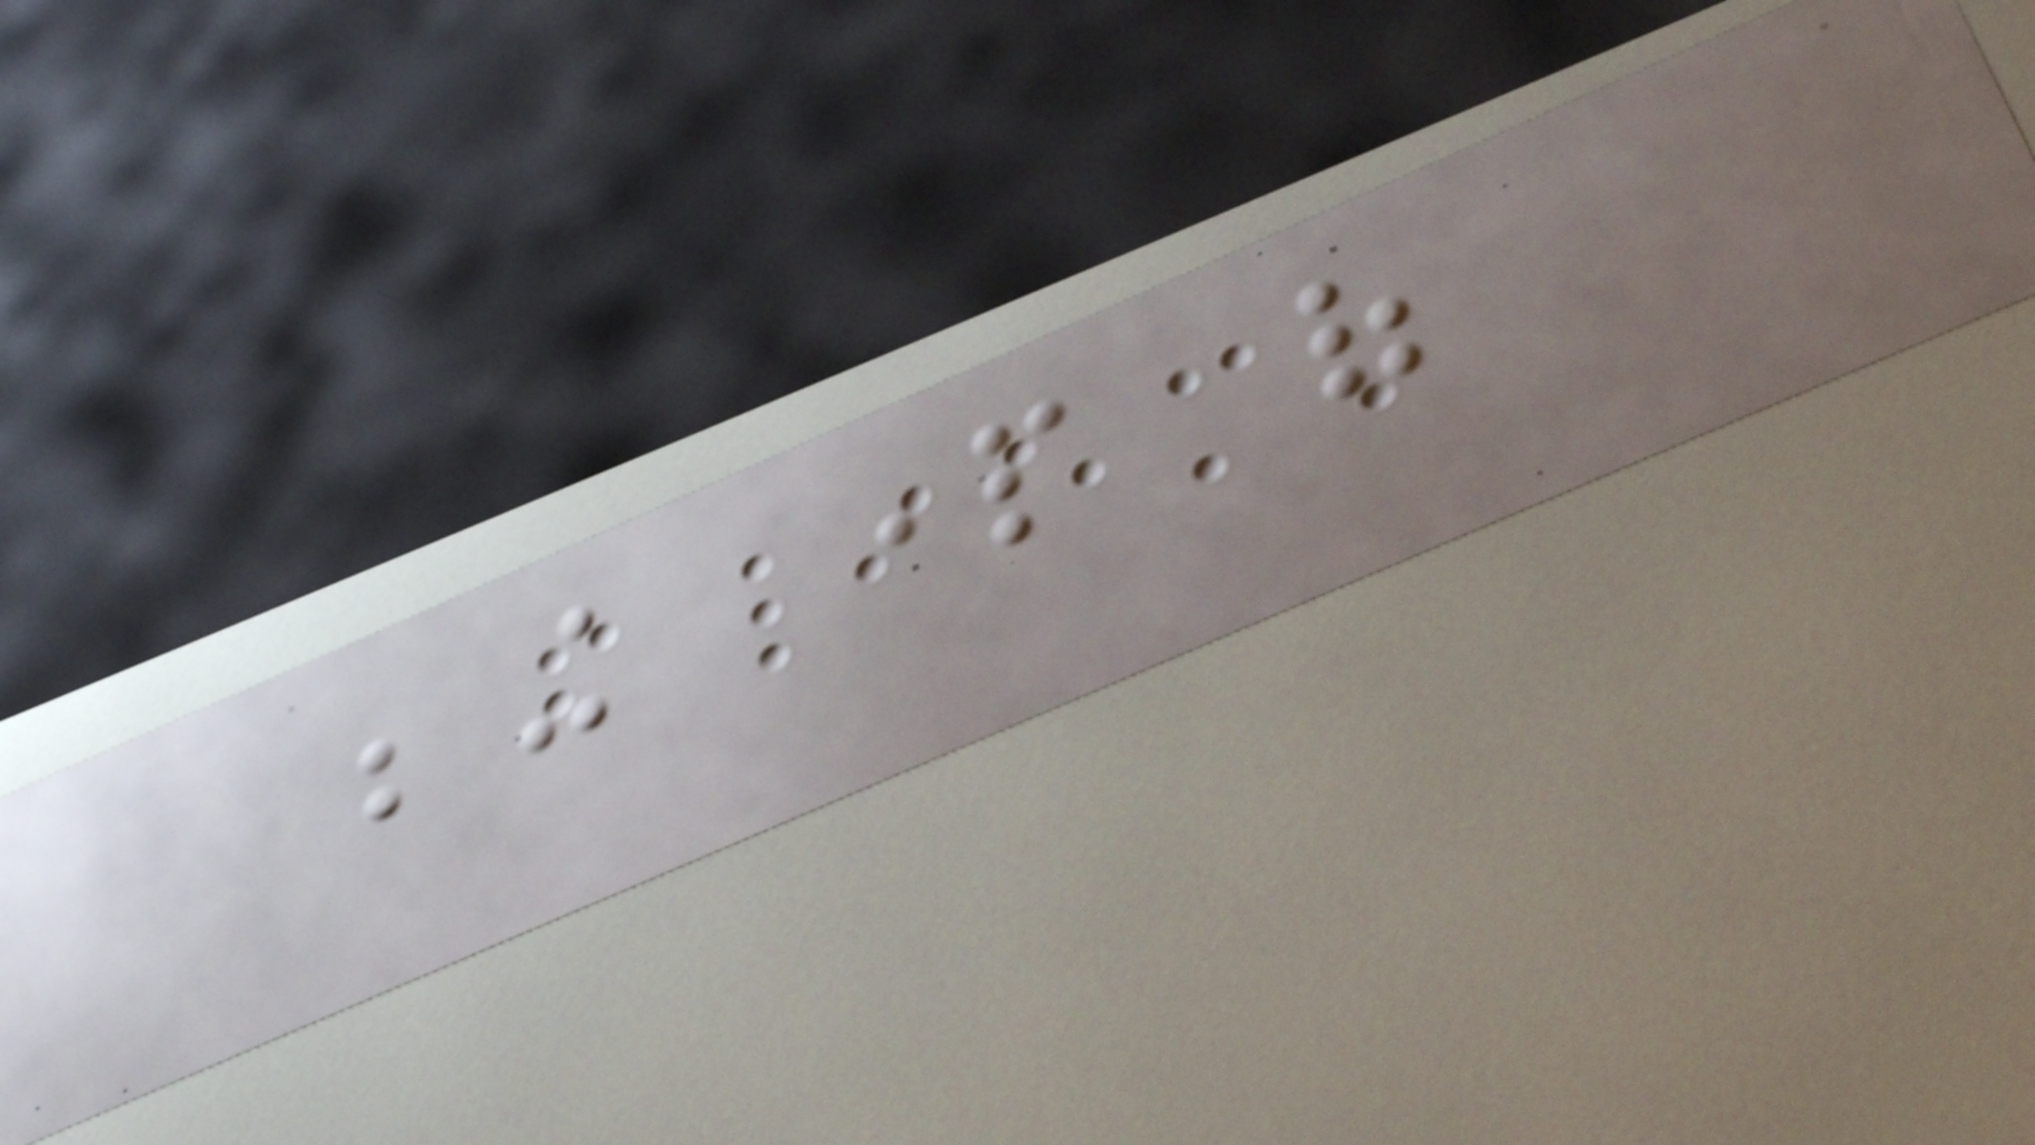being part of
